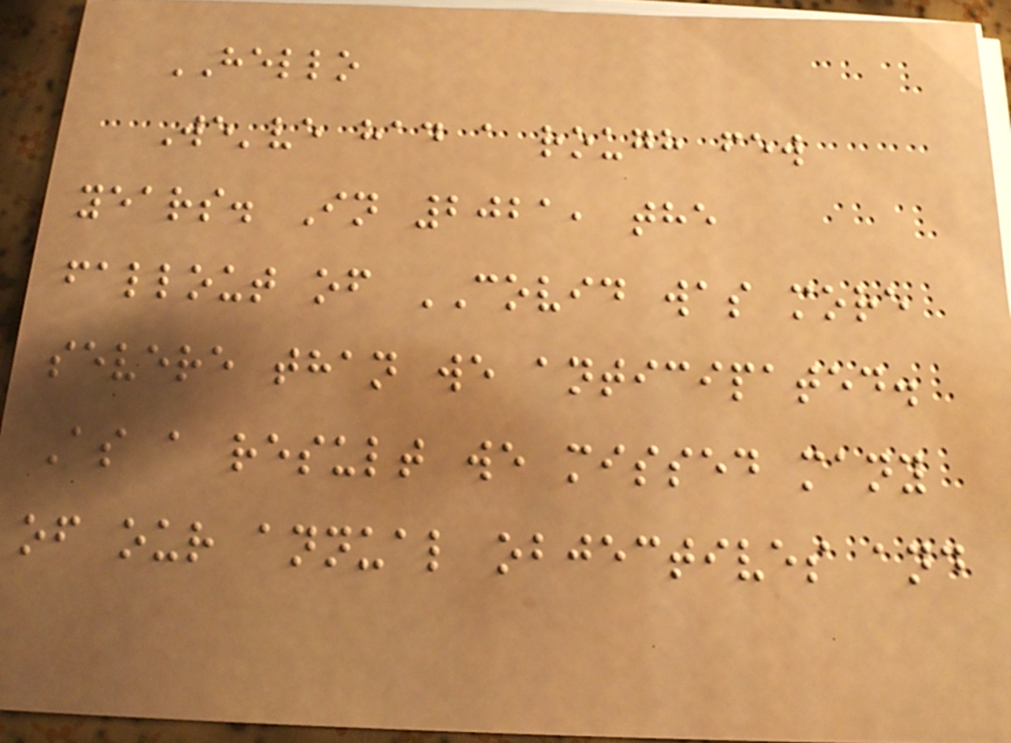HELLO
We've had a rough few
years. In 2021, the
fallout of COVID was more
severe than we anticipated.
As a result we missed many
of our annual objectives and
